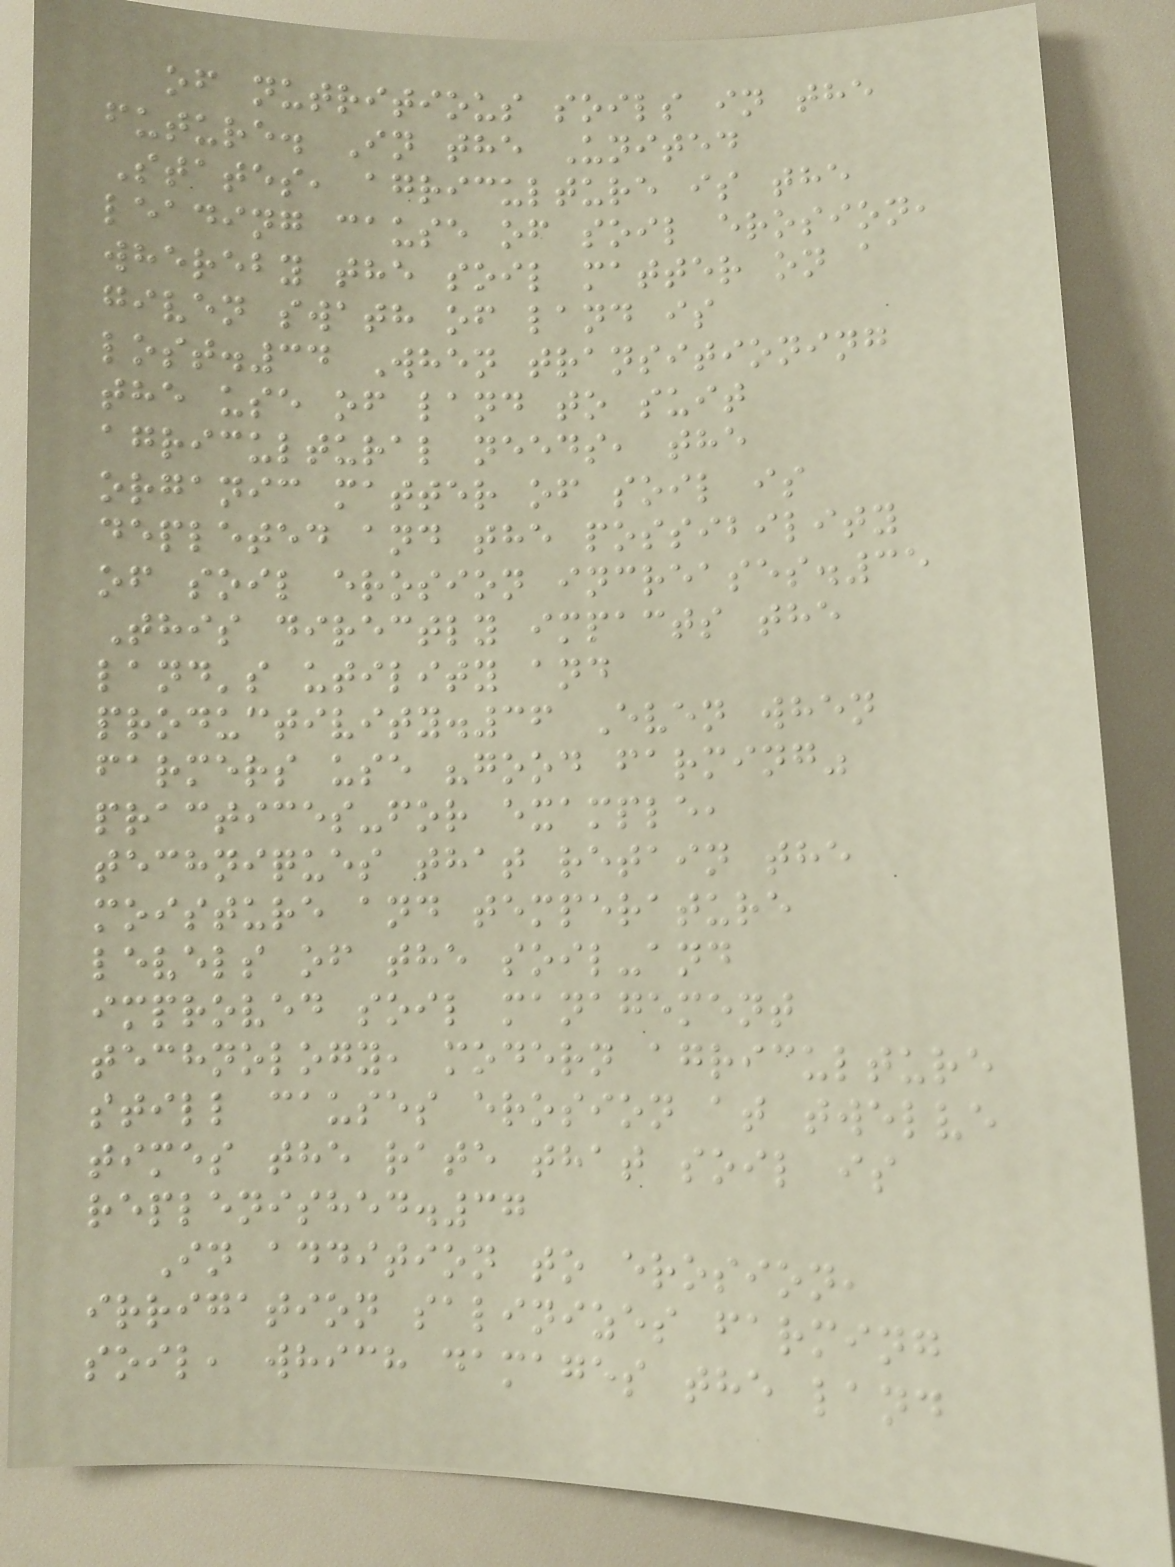of nutritious soils in the
future. In the United
States, agriculture is the
leading cause of soil erosion,
whereby the soil matter on a
given swath of land is
lost.34 When transitioning
the use of land to suit
agricultural needs, the
organic matter of soil is
depleted and the possibility
of soil erosion increases.35
This directly impacts the
land's utility and
productivity.36 Even when
farmers use "good farming"
practices-for example,
techniques that retain the
moisture and temperature
levels of the soil-and
improved soil management
technology, modern agriculture
still causes erosion at twelve
times the rate that soil is
replenished.37
In addition to erosion,
irrigation salinizes farming
soil, which damages the land
